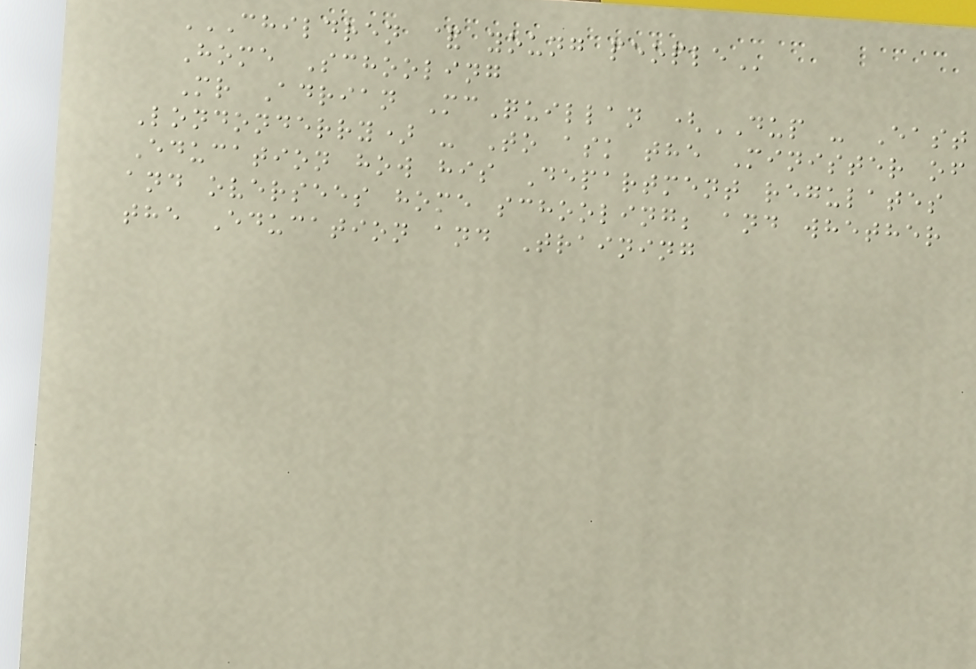CHILDREN & YOUNG PEOPLE
Home Schooling
Mr Adrian McQuillan (DUP - East
Londonderry) - To ask the Minister of
Education how his Department regulates
and oversees home schooling; and whether
the Education and Training
